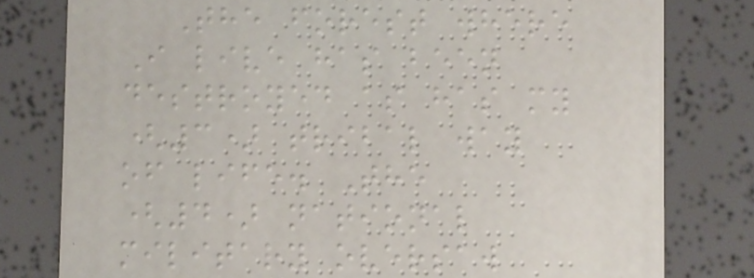The forest where
I live has been
destroyed as has my
(3) tribal way
of life. The
(4) national
military oversaw
